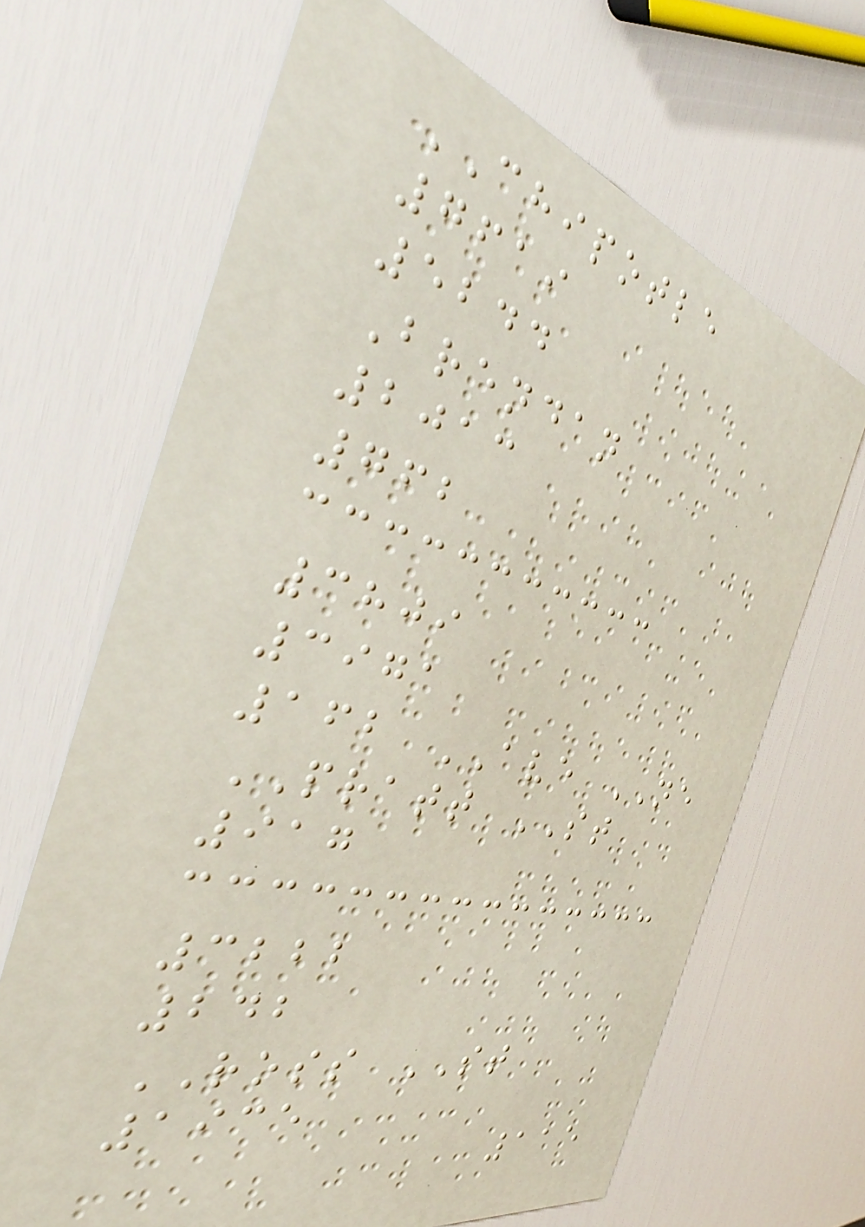CHIPOTLE
7619
5244
Brendan
2013
762
3809
3971
162 AVE NE
PRATT ST
917
3222
242
ROSS ST
1935
115
